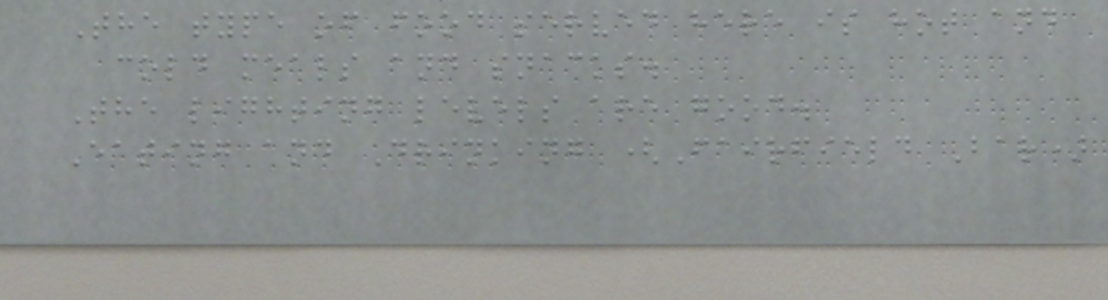The type of food served here is hot and
cold meals and snacks.
The lighting levels are good.
Eating and Drinking (Fairfield Bar)
